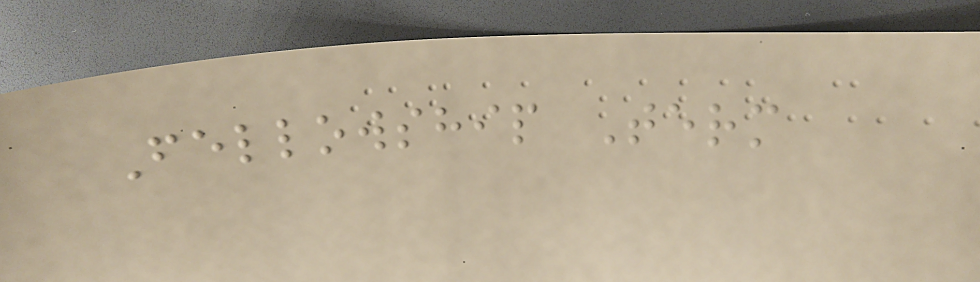Fellowship Term
